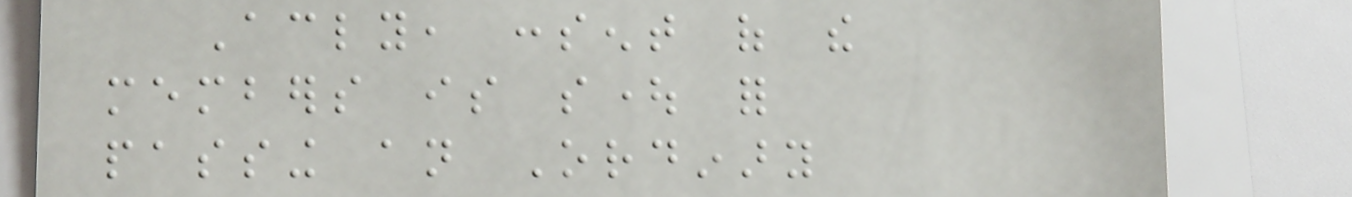Accordingly, consent of the
members is sought for
passing an Ordinary
